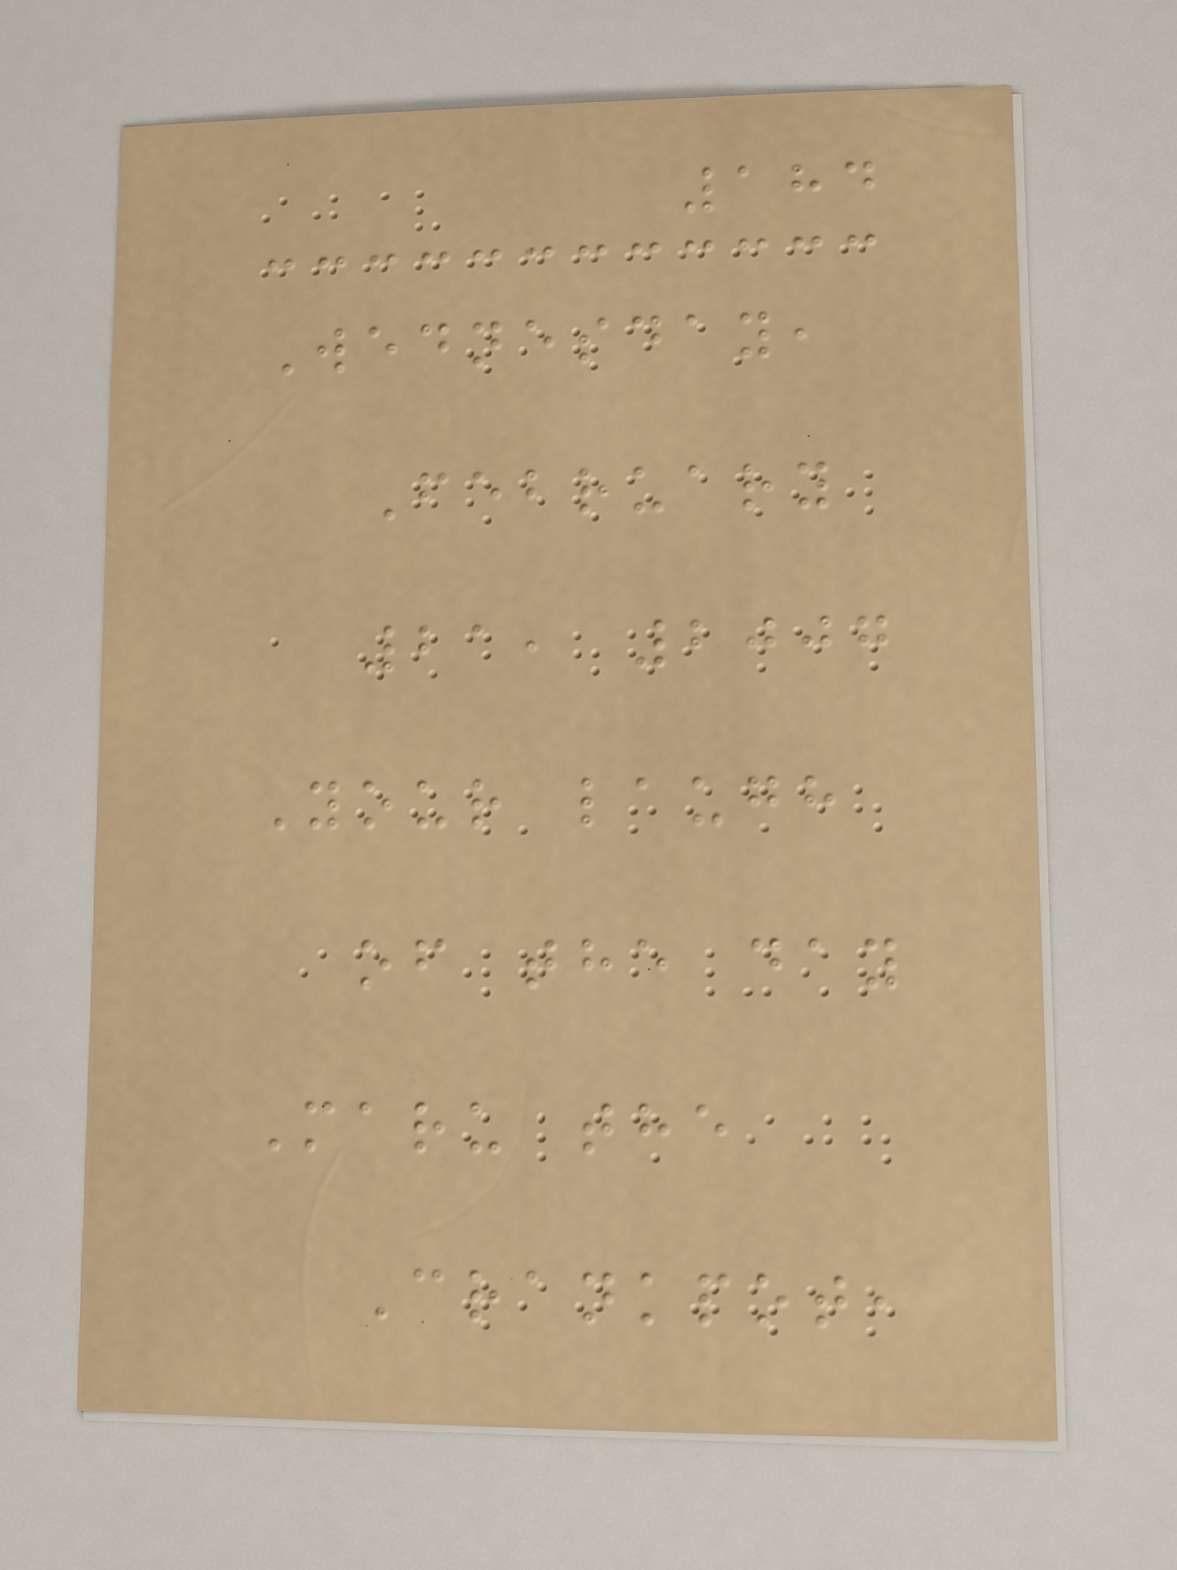184
Wednesday,
February
21, 2007
Your laugh
of the day
Maru the
Crankpot,
